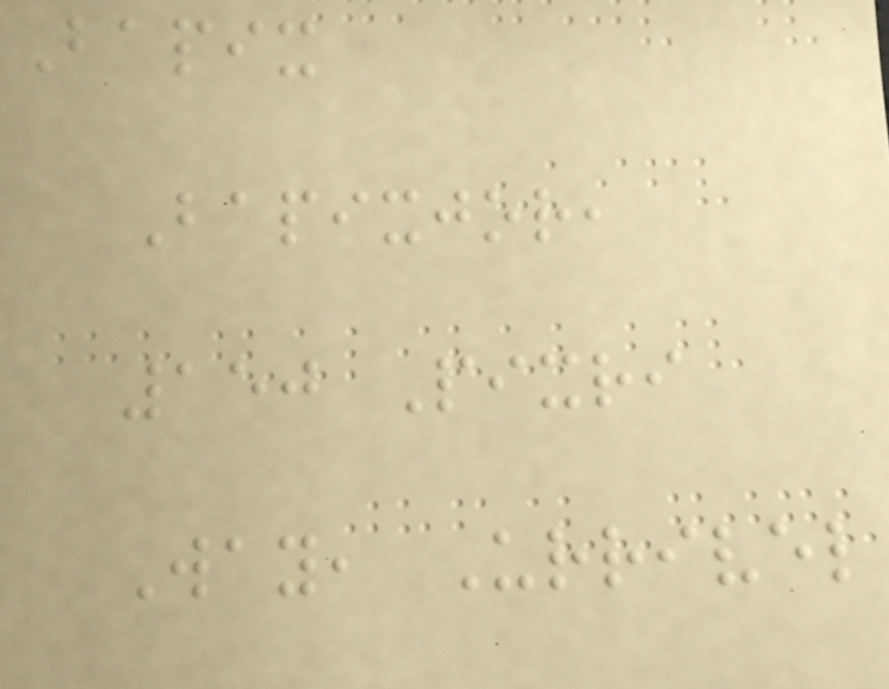Bapix
Bapixjor,
150 Pixri
Way, Urrivel
